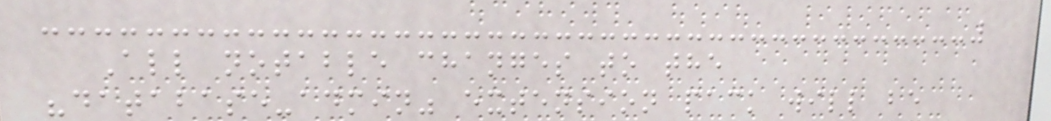All notable changes to the
"database-admin" extension pack will be
